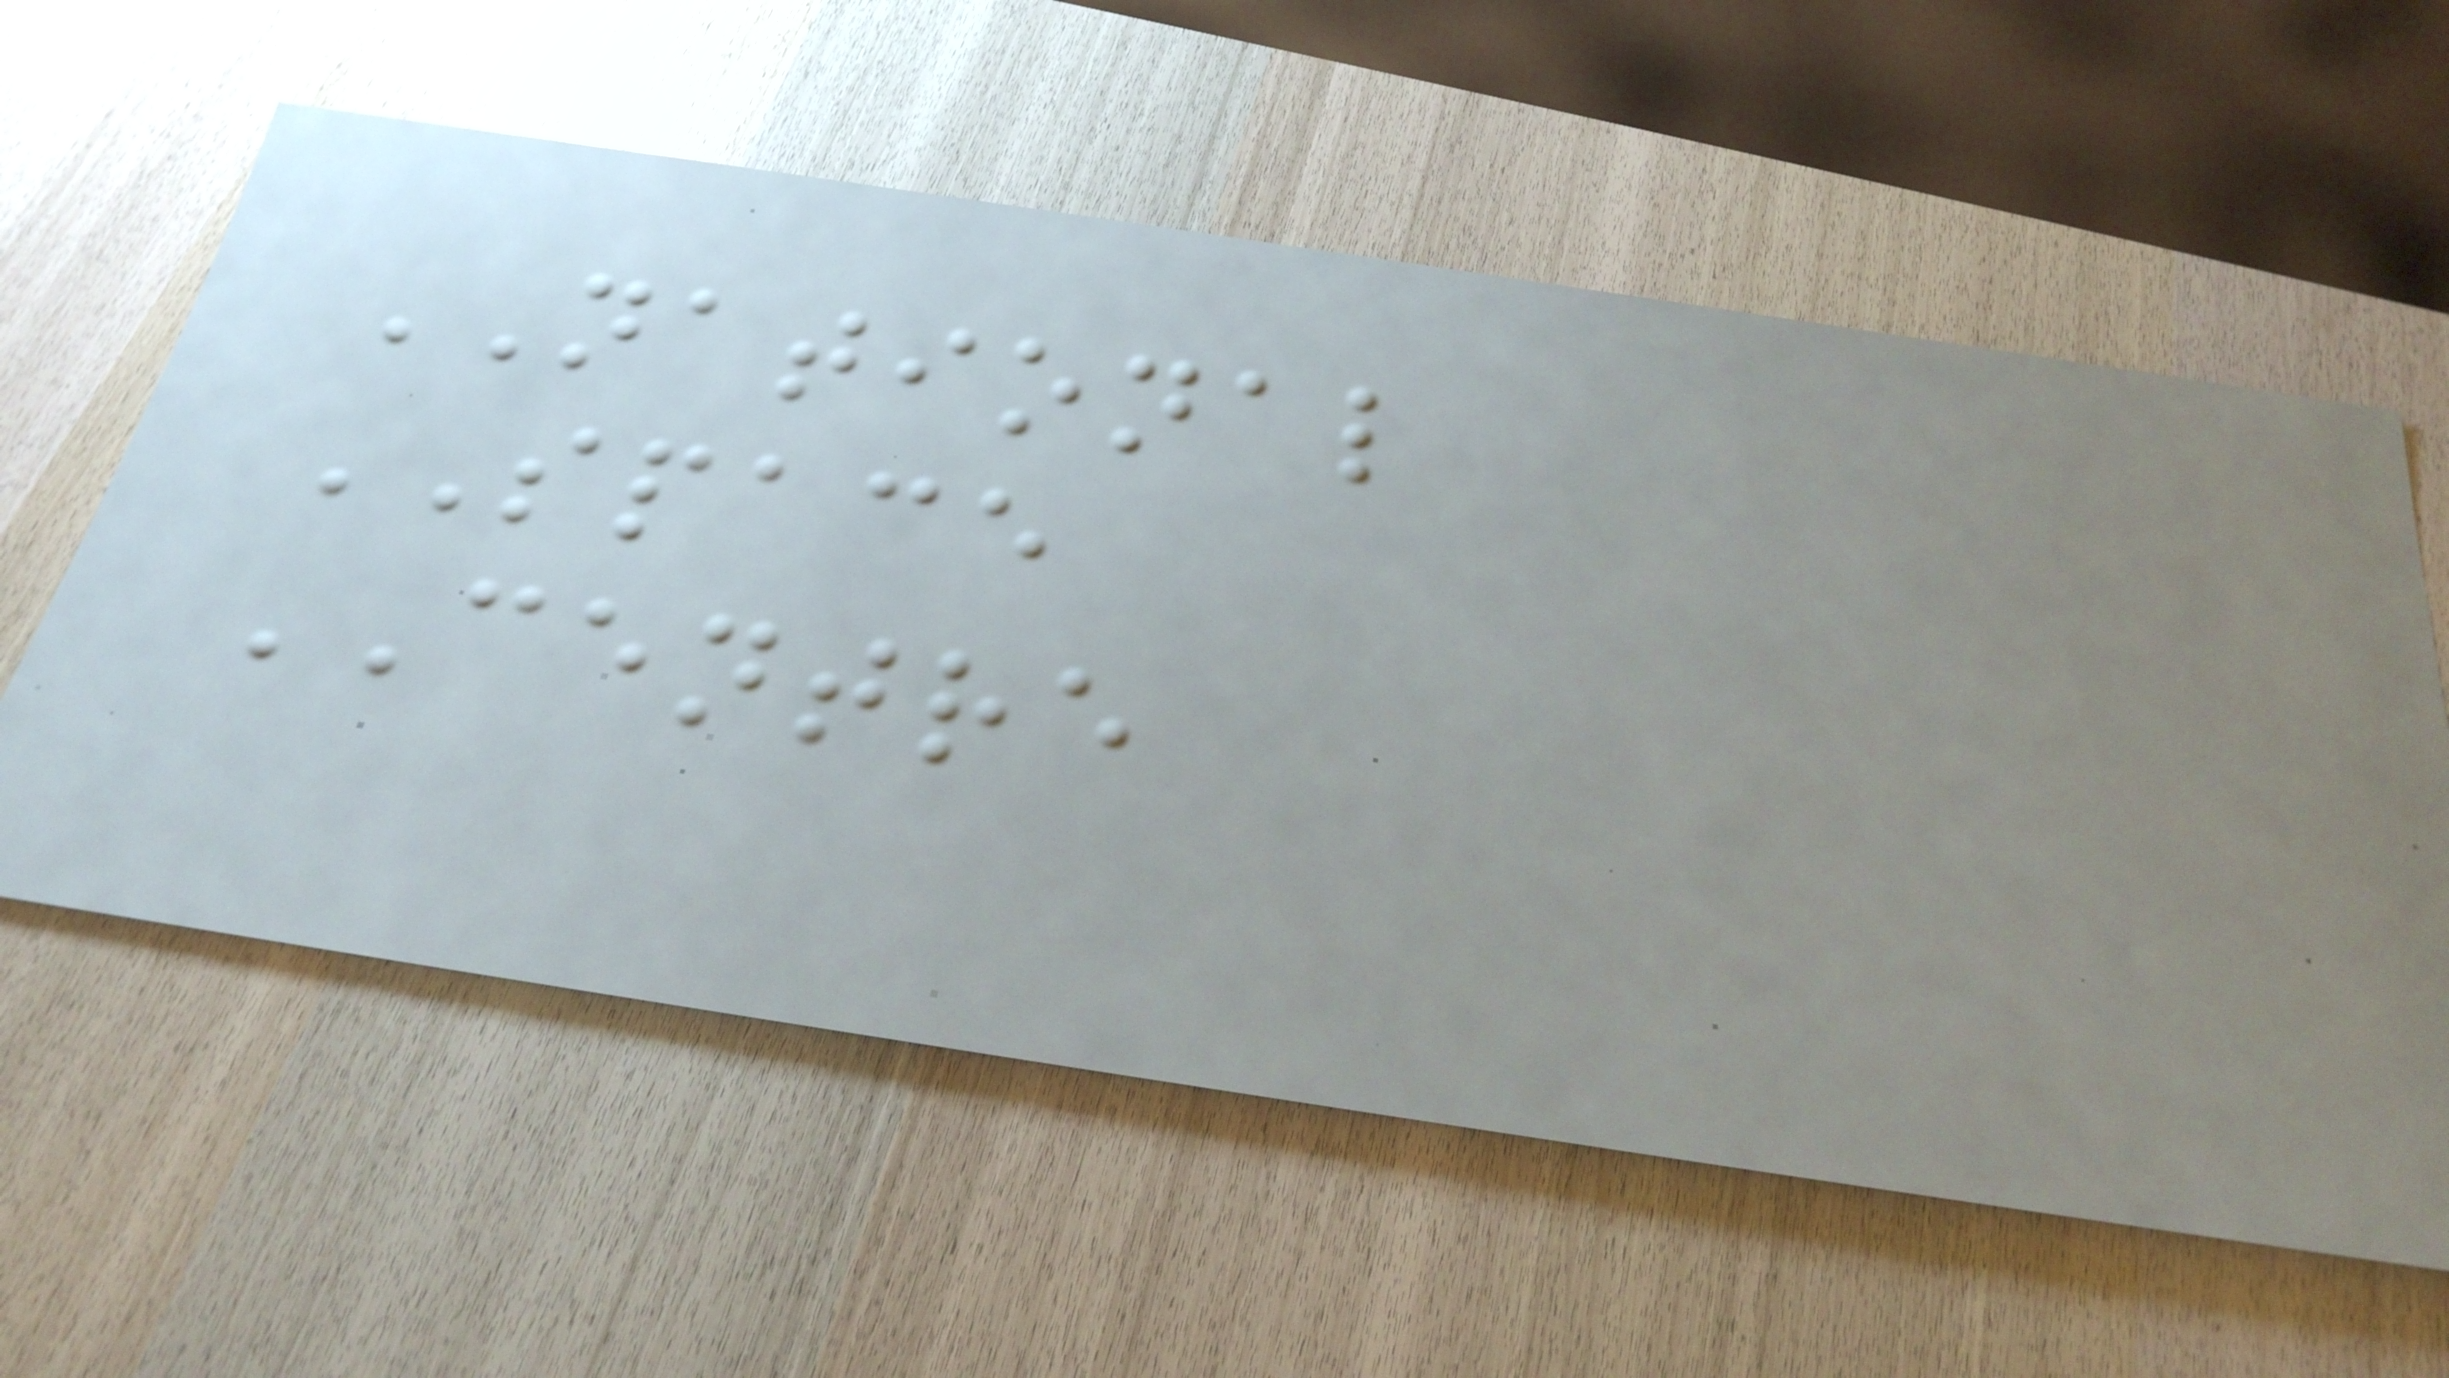NATIONAL
SPACE
CENTRE
